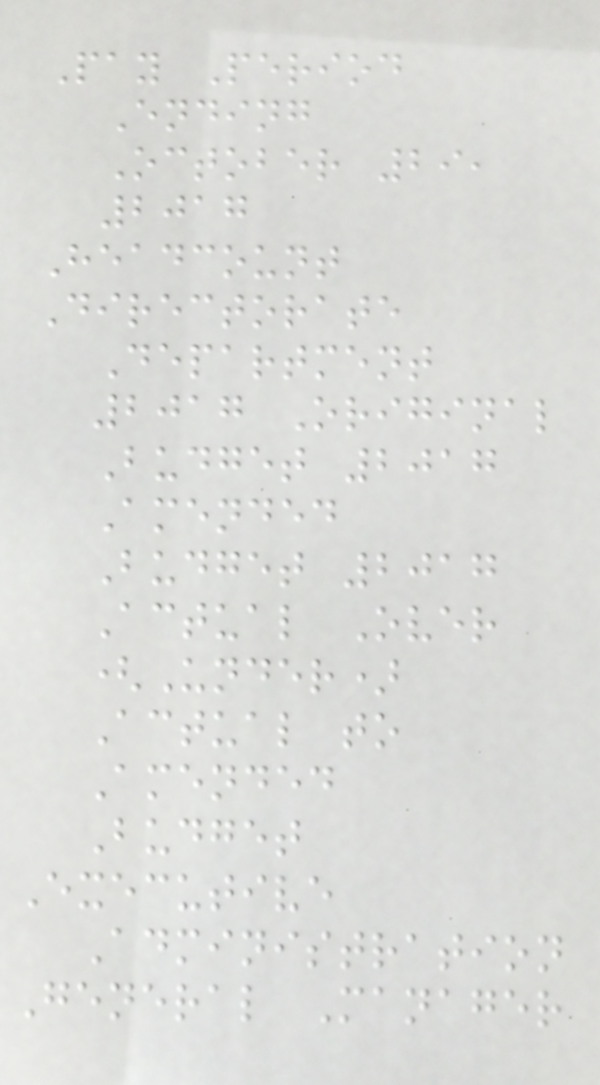Pay Period
Ending
October 29,
2017
Headcount
Directorate
Department
2017 Original
Budget 2017
Amended
Budget 2017
Actual Over
(Under)
Actual to
Amended
Budget
Executive
Administration
General Manager
